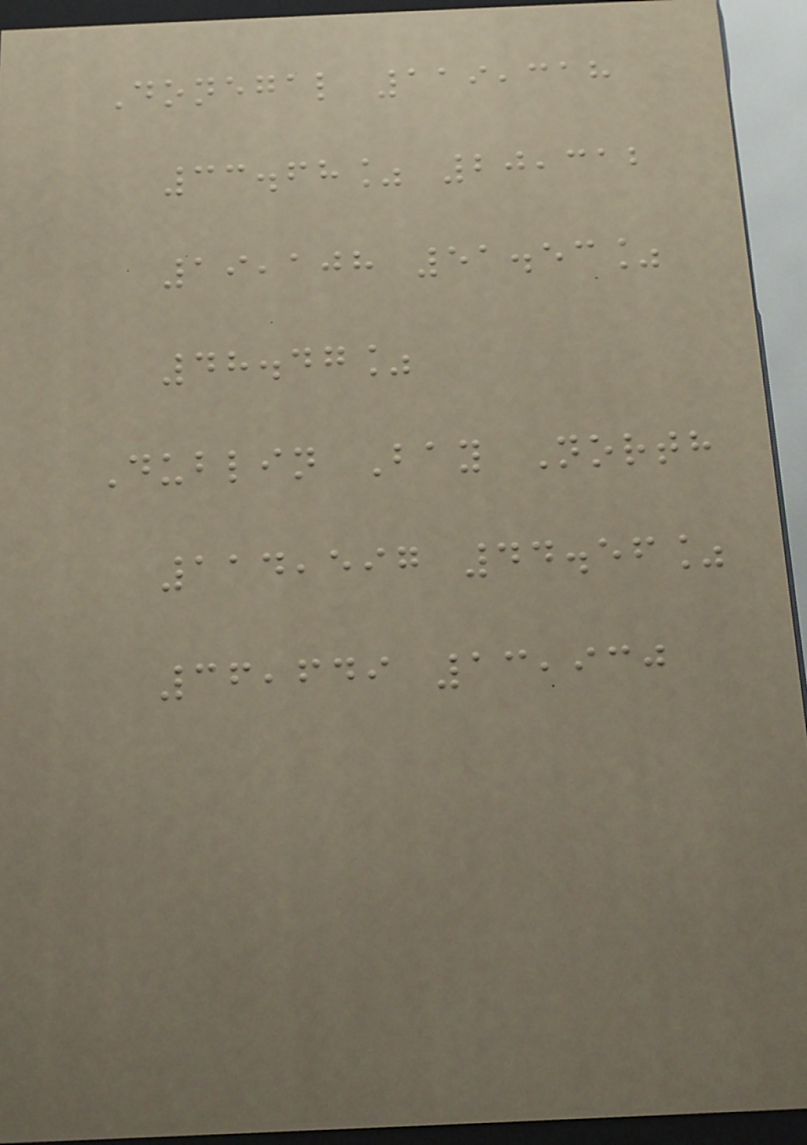Donegal 119,318
33.68% 20,312
19,108 51.53%
48.47%
Dublin Bay North
114,597 44.56%
36,649 13,930
